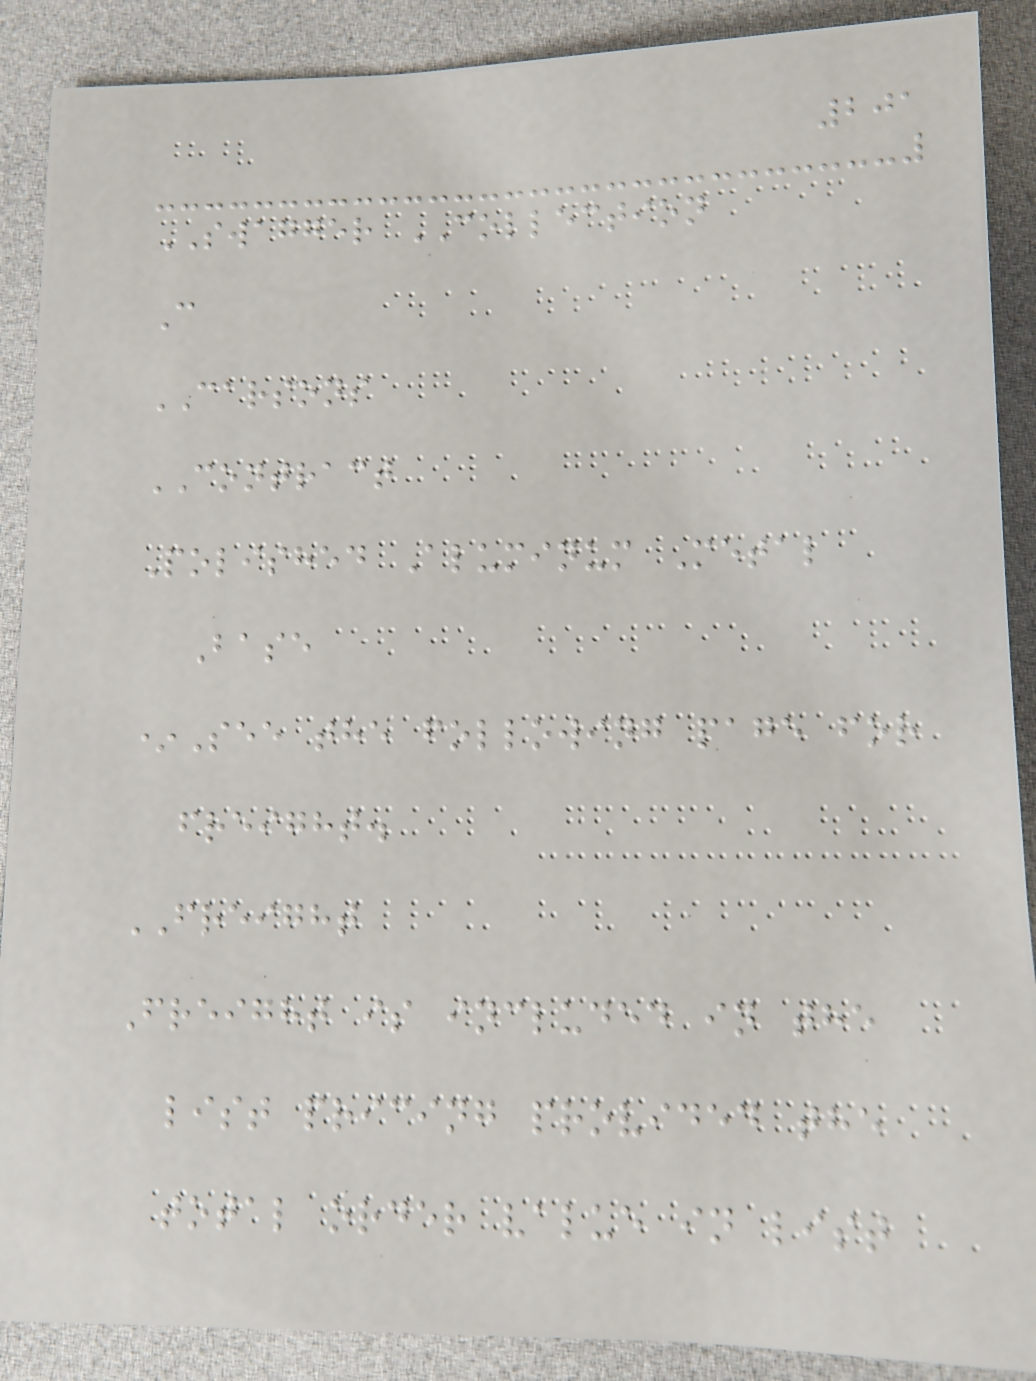201
SWAGGER COLLECTION
C
CARSONS
CONTRACT
Polished Aluminum Metal
Base
*See the following page for
freight.
FREIGHT
Freight is included in the
list pricing provided the
total order value in list
